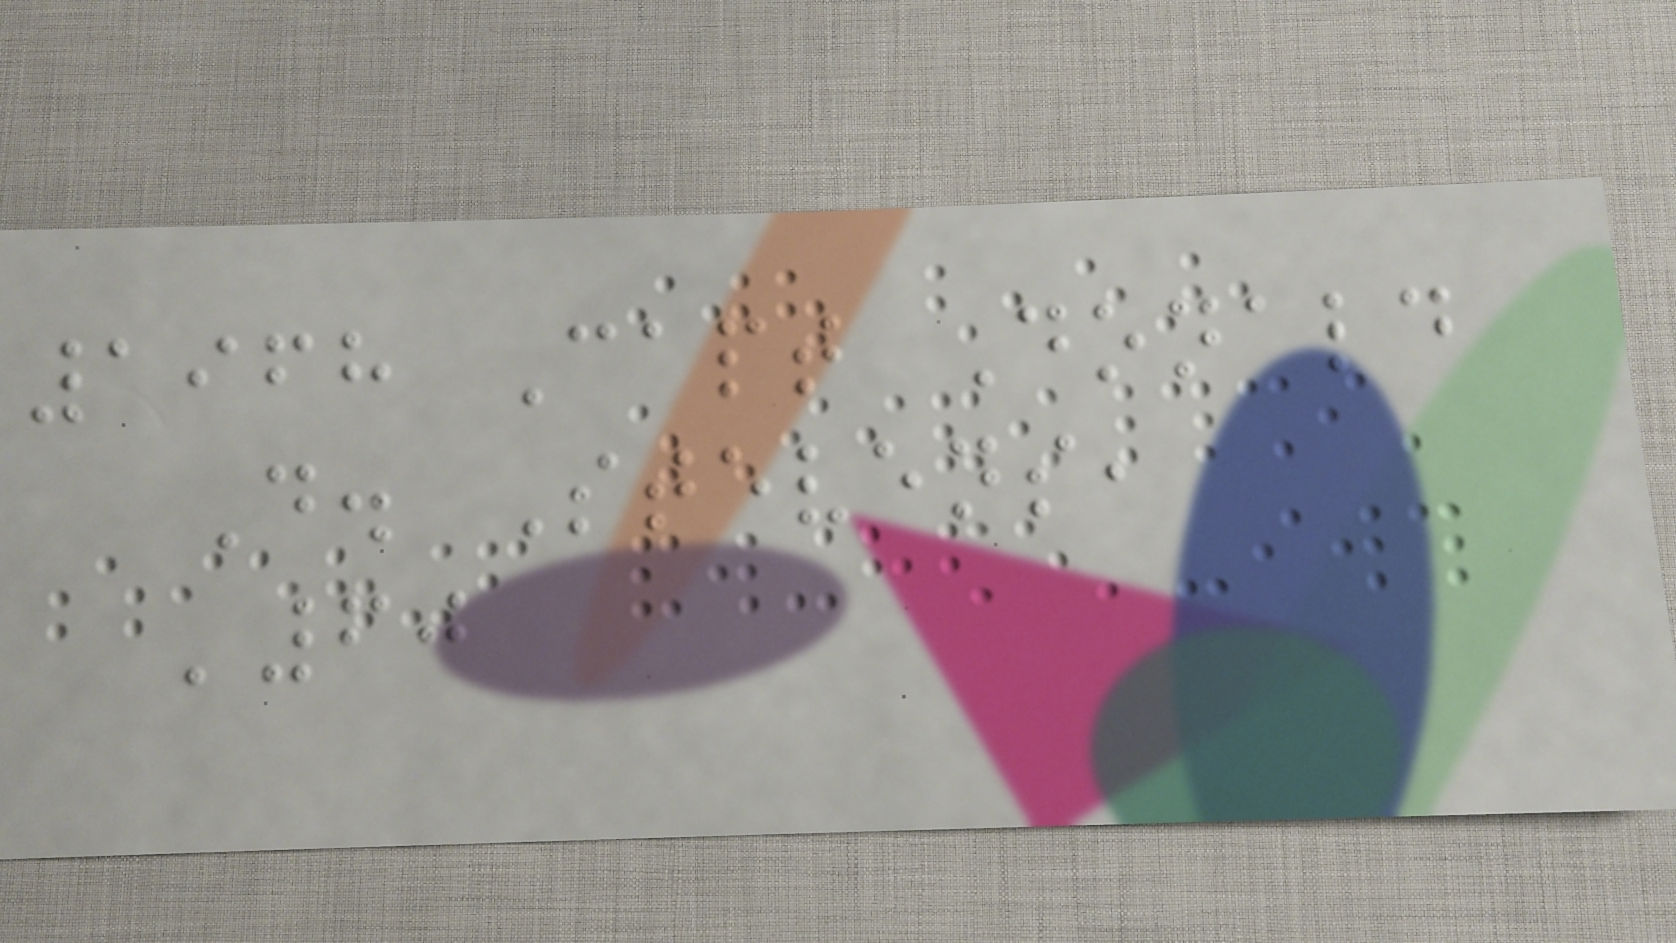1968 Capt Donald
D. Stevens,
'60
